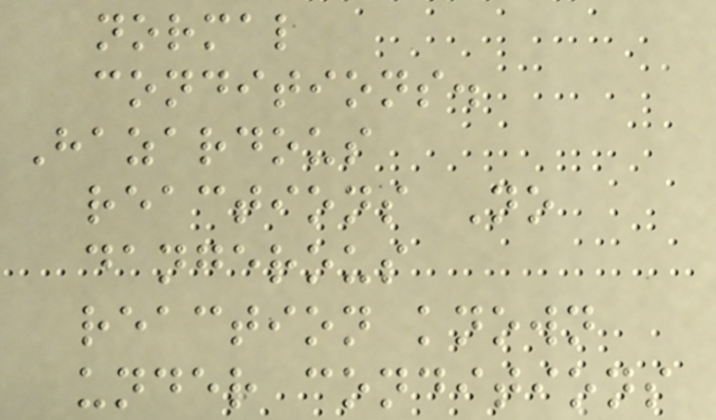normal
conditions.
Hazardous
reactions No
dangerous
reaction known
under conditions
